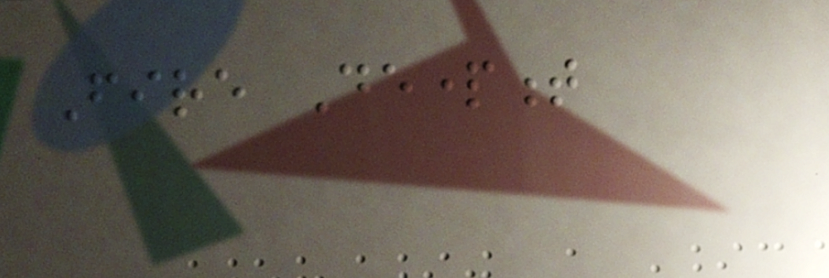Fire Department
